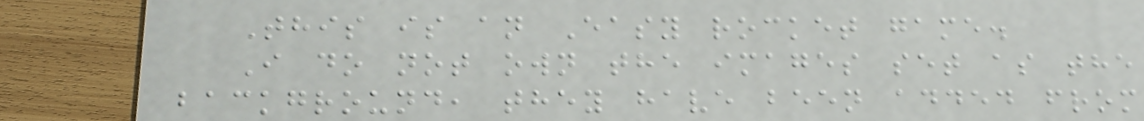This is an Easy rocket game.
I do not own the images set as the
background, they have been added from
